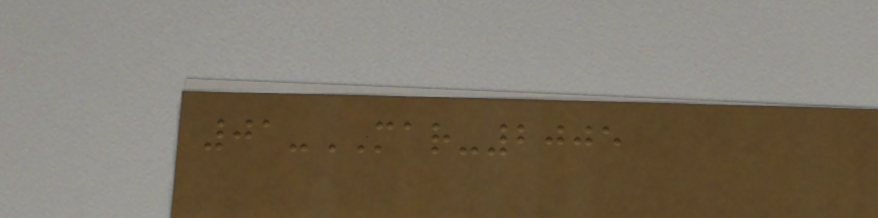01-MAR-2005
